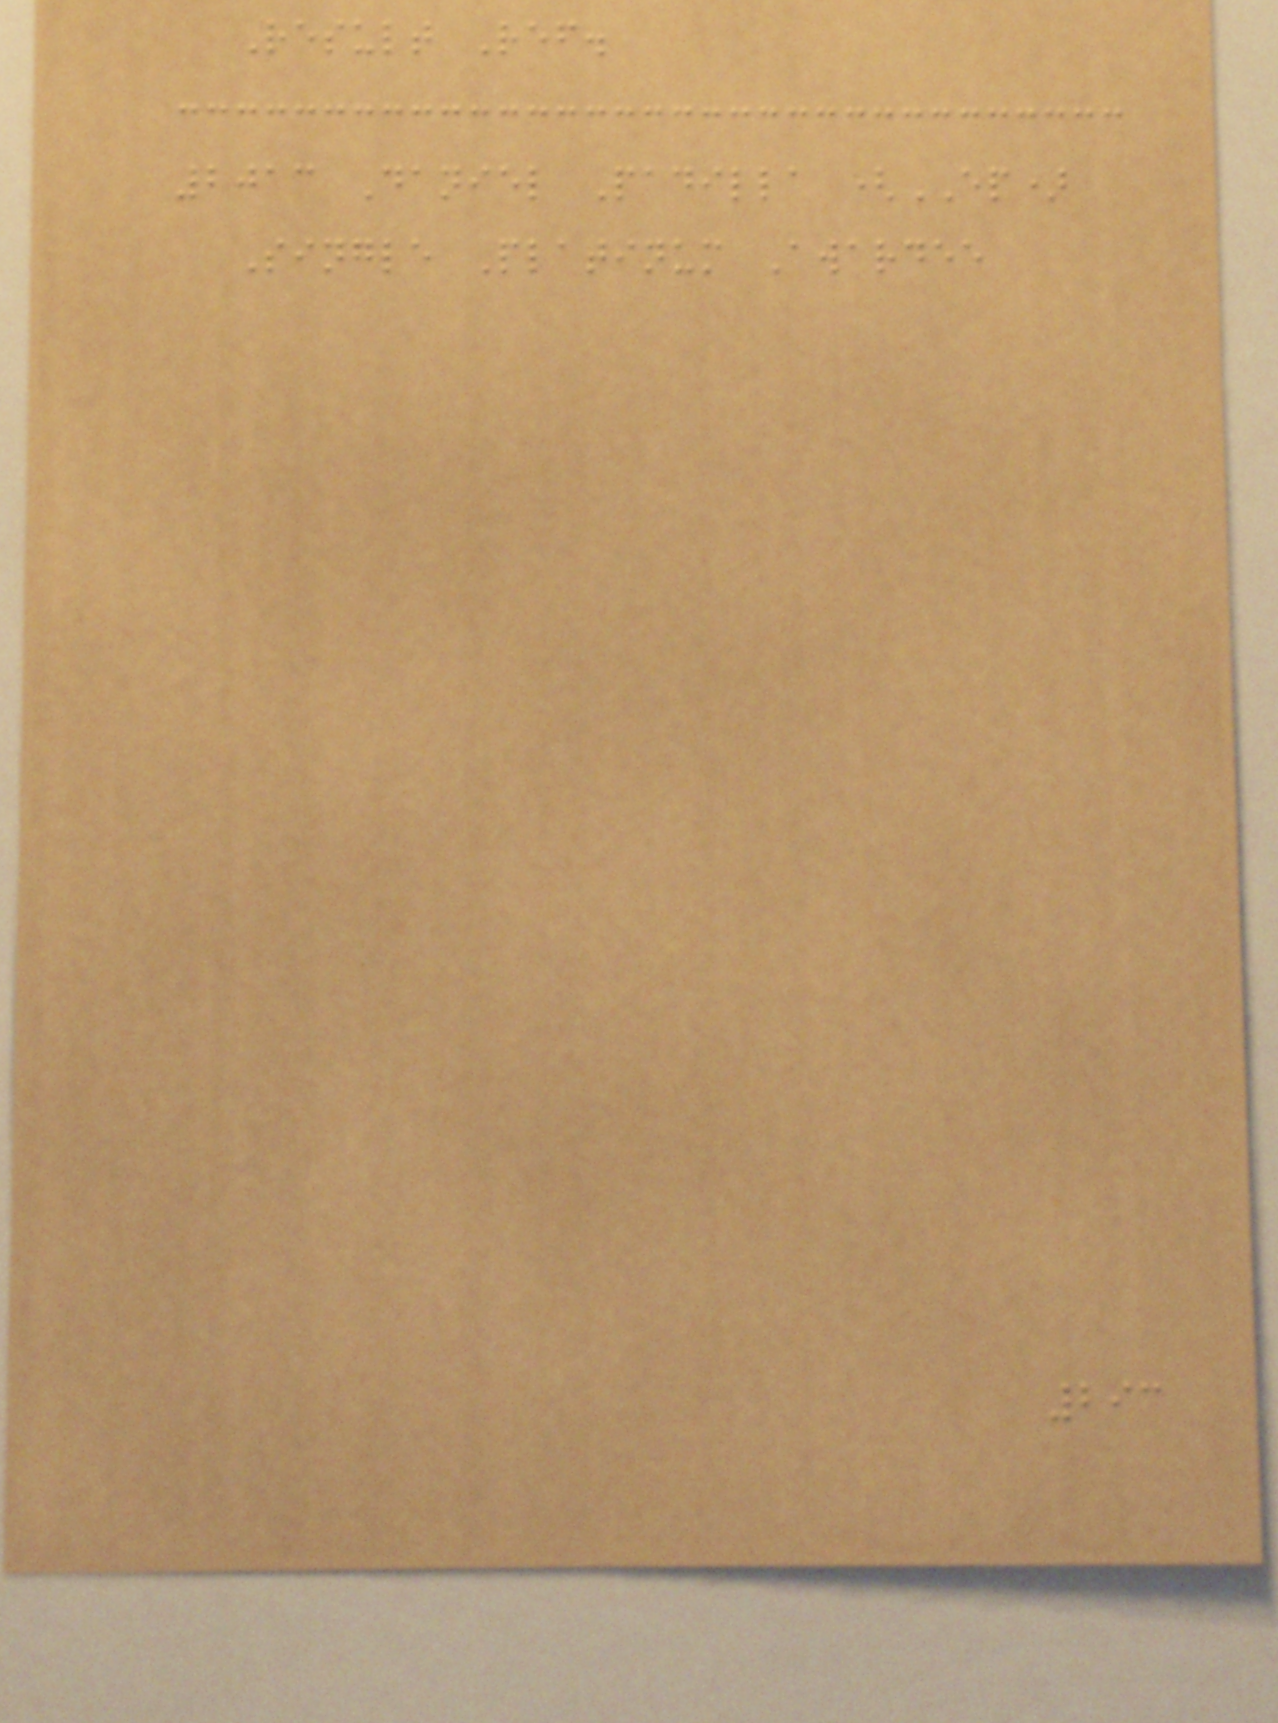Result Ref.
2013 Daniel Padilla (EP)
Single Platinum Awardee
293
